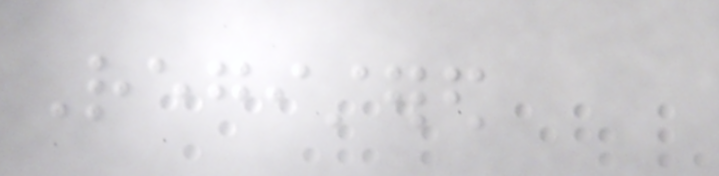Registered
